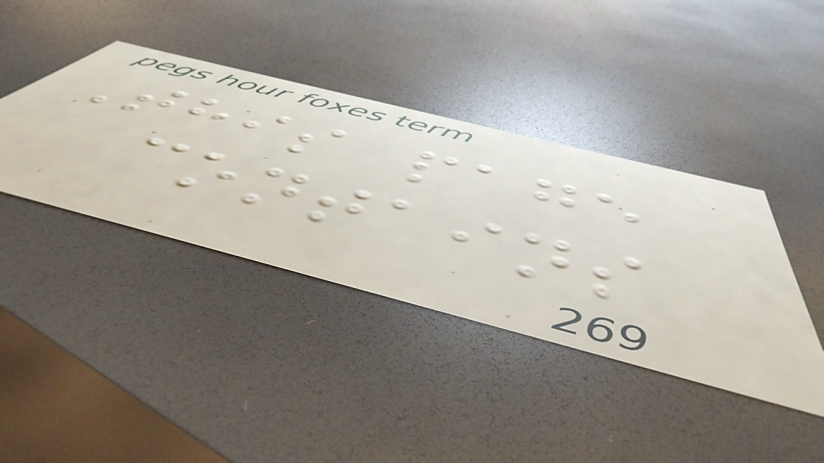This page
contains
